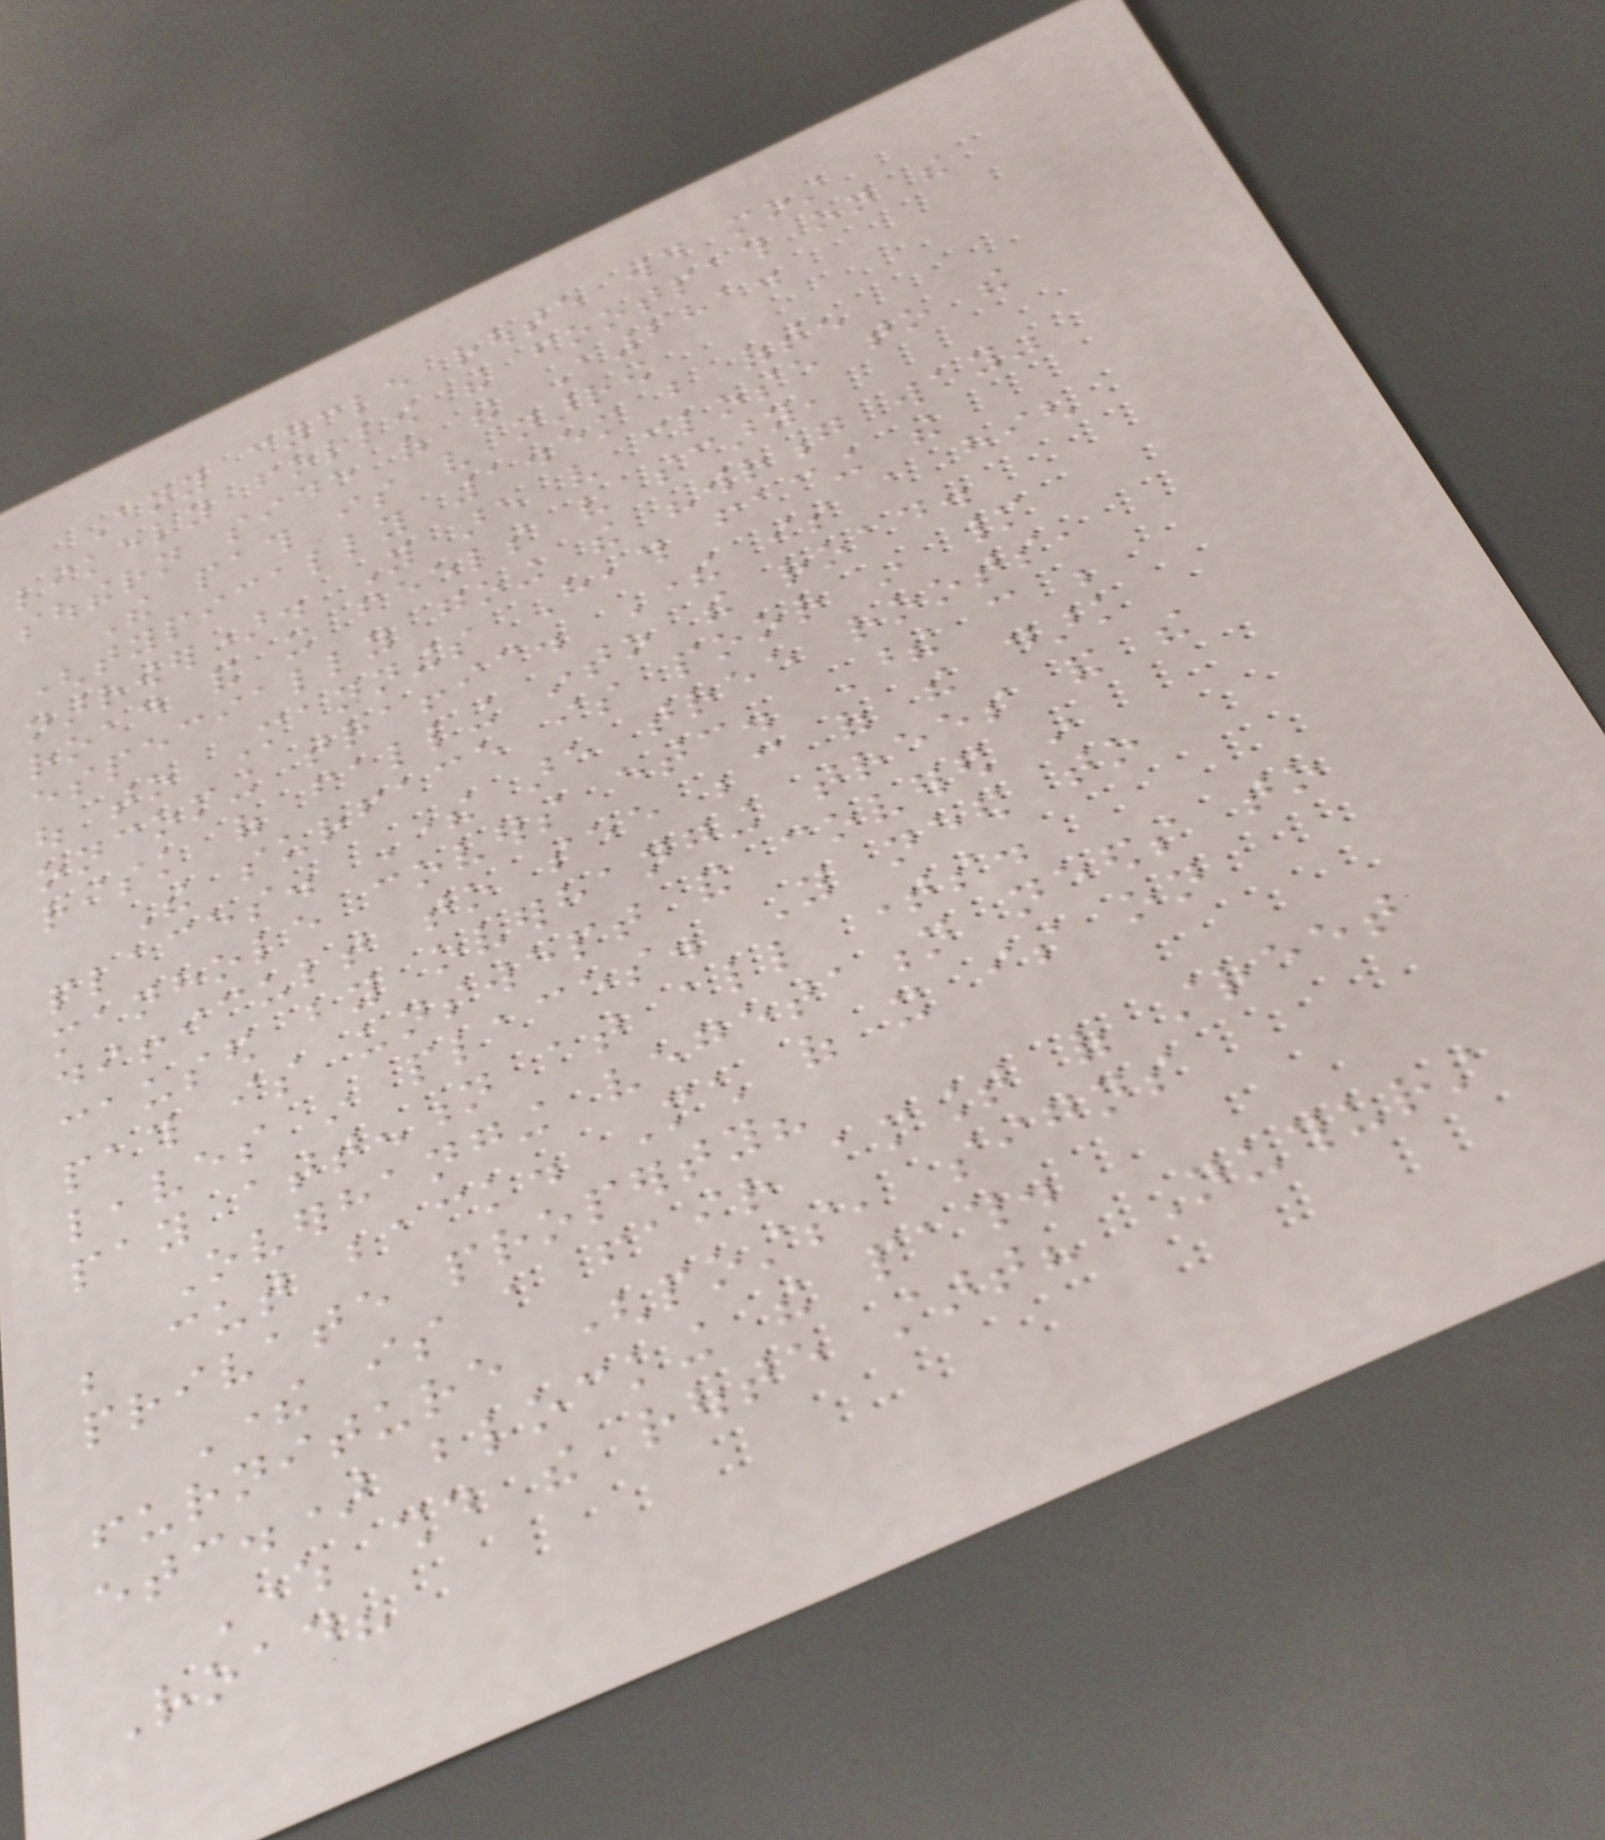Any cycle route would most
likely follow the footpath on the
southern side of the A281.
The path is very narrow
(typically 1.5m but often
narrower). You are very close to the
road and it feels very scary,
especially going the "wrong way"
out to Mannings Heath facing the
oncoming traffic. There is a high
risk of falling into the road.
The surface is poor in many
places. There are tree roots,
manhole covers etc. These can be
difficult to see because of the dark
caused by overhanging trees and the
path is unswept and covered in
leaves in places. You need to
pay attention at all times.
Overhanging vegetation needs to
be cut back. Much of it is on
private property?
There is a fair amount of street
furniture (posts, signs
etc.) blocking the path.
Where should the route start? Nuthurst
Road?
